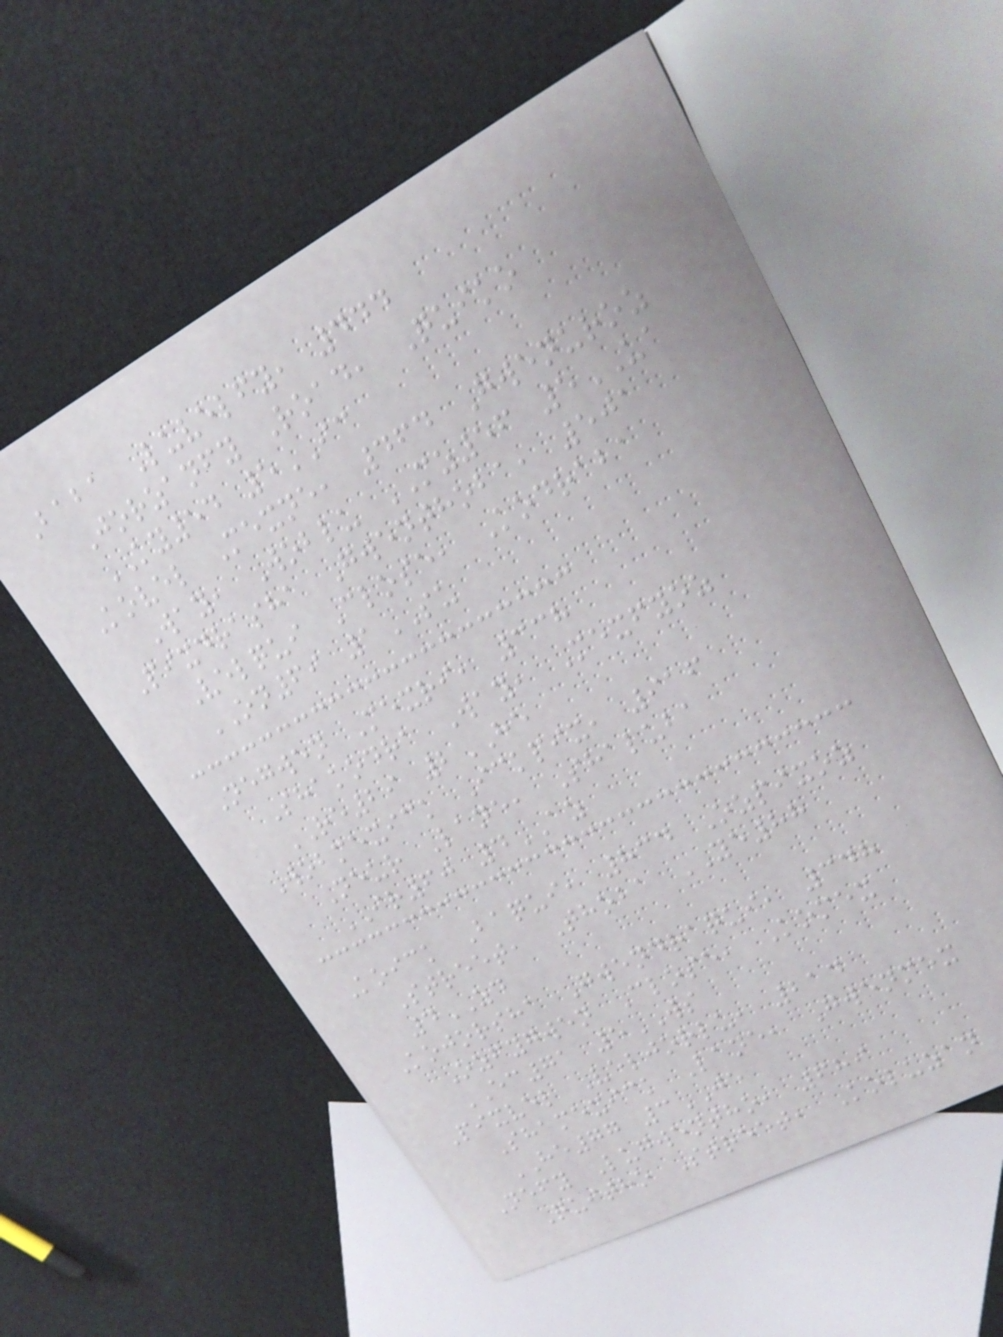Baba Luvelfy, 444
Jorzanfy Road, Quiko
KY54 5IC
Kovel Mexne, 464 Gwenuroz
Way, Woblu MZ56 5UA
Pixdrasha Gwenthoba, 501
Velqui Close, Kodraba
ON69 1SU
Negwen Mexri, 338
Shakodra Way, Mexfyoz
RE29 2HE
Wobmexick Ickpix, 916
Neur Lane, Shaluba
IR60 4AZ
Koick Baqui, 834 Ozpixoz
Street, Thoba YE88
4ZD
Kojorsha Gwendraqui, 348
Ozfygwen Close, Komex
EC71 5WS
Pixvel Veljorlu, 214
Shamexick Lane, Gwenmex
HE77 3JE
Nefy Lugwentho, 689
Quitho Street, Koluzan
